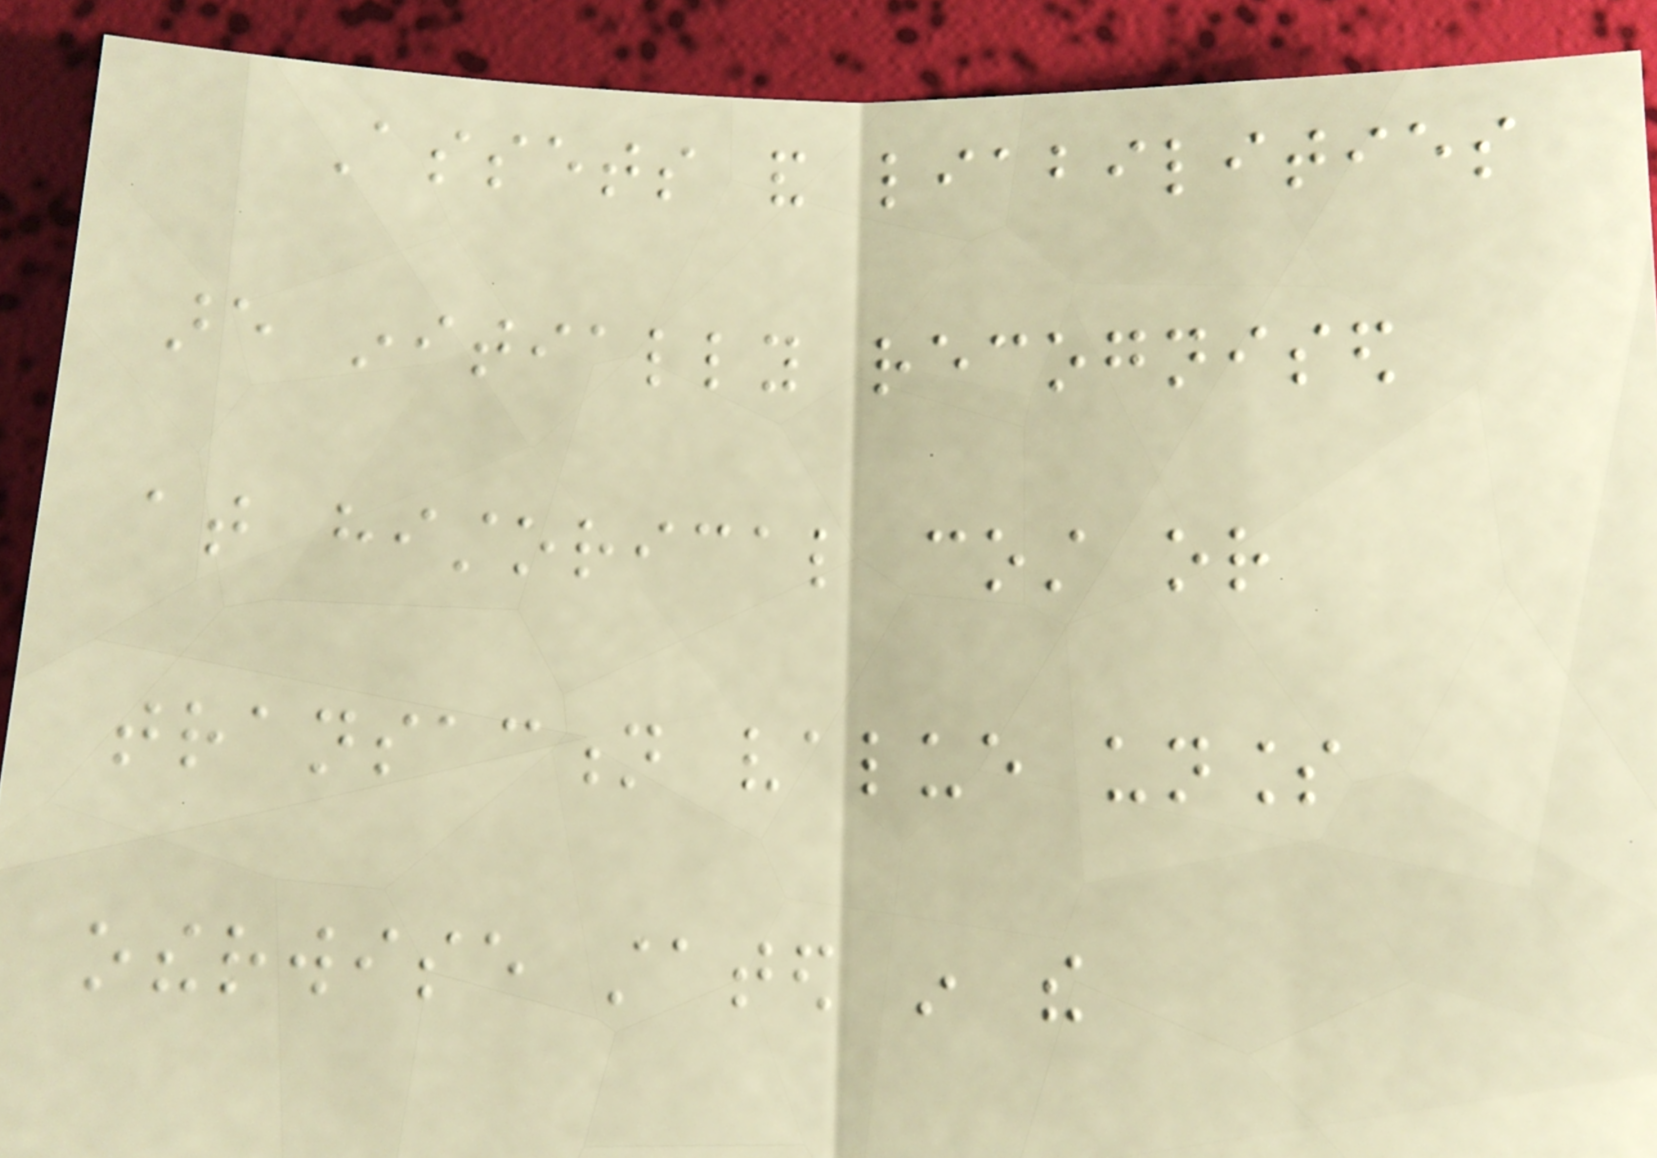Assets and liabilities
are initially recognised
at historical cost or
transaction value unless
otherwise stated in the
